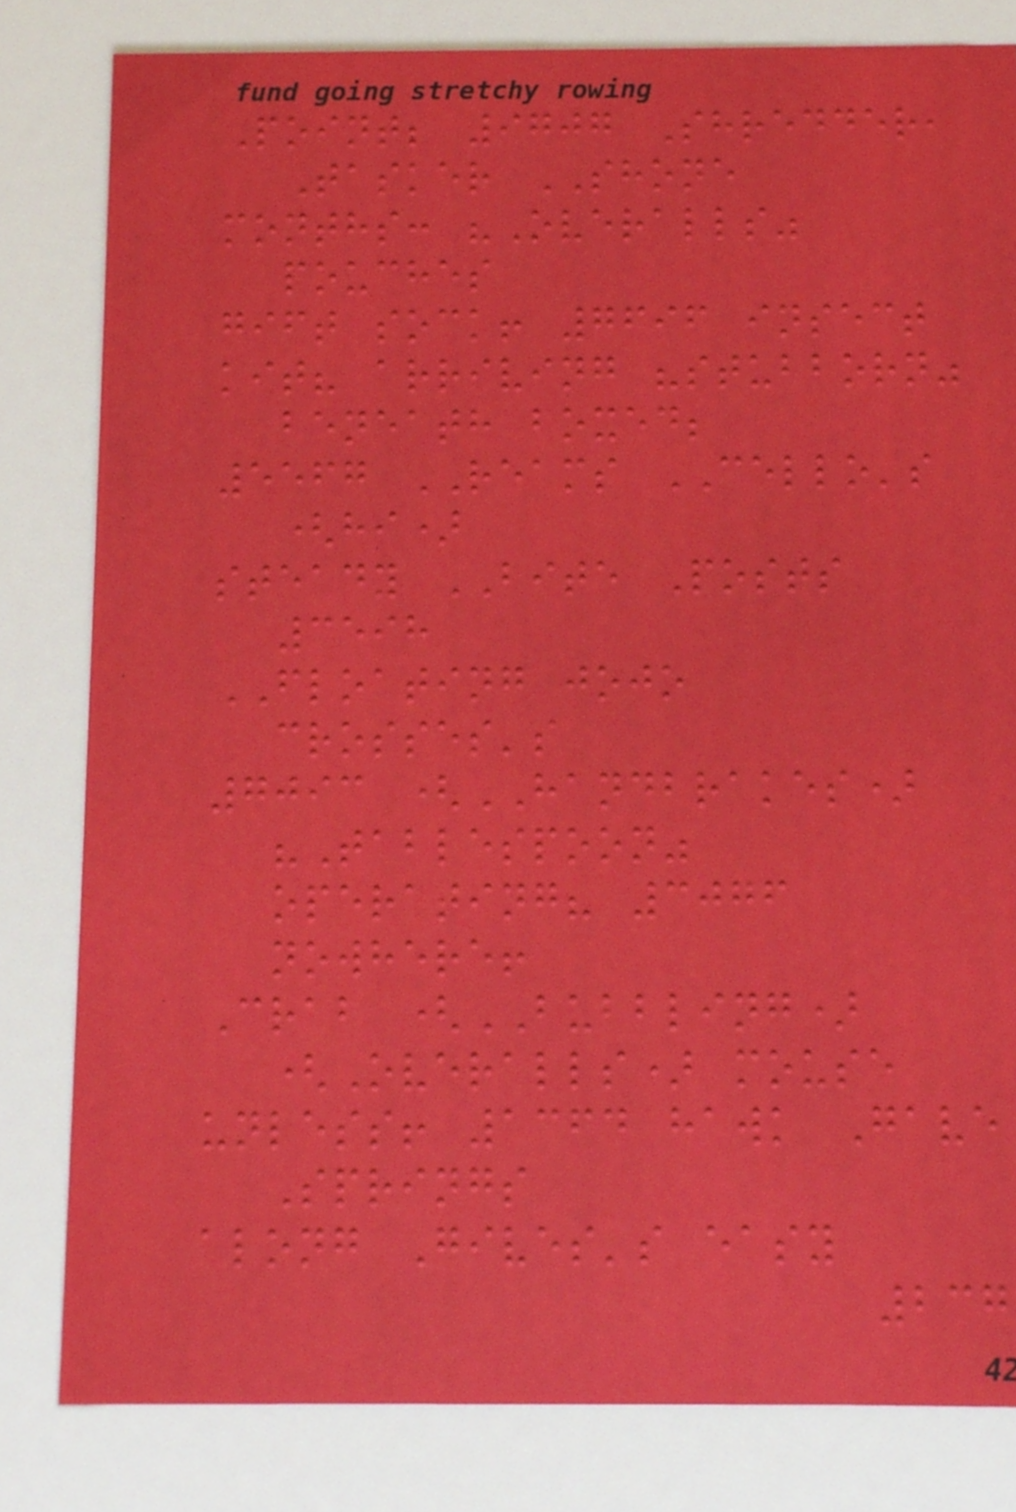Point; 9707 Shredder,
Tasker SHONE
months: "Overalls"
pouches
gift sock! 7696 insect
kit? arriving "stubborn"
beneath boxed;
5567 REAMS CELLO's
(hi)
steady BITE Posts
3598
FLOATING jojo
crosses's
7093 (HANDBRAKES)
"Tablespoon"
operating? 3076
nowhere!
Crab (BUBBLING)
(Overalls) mouse
unless! 1364 hawk Gave
Springs
along Gives's easy
237
